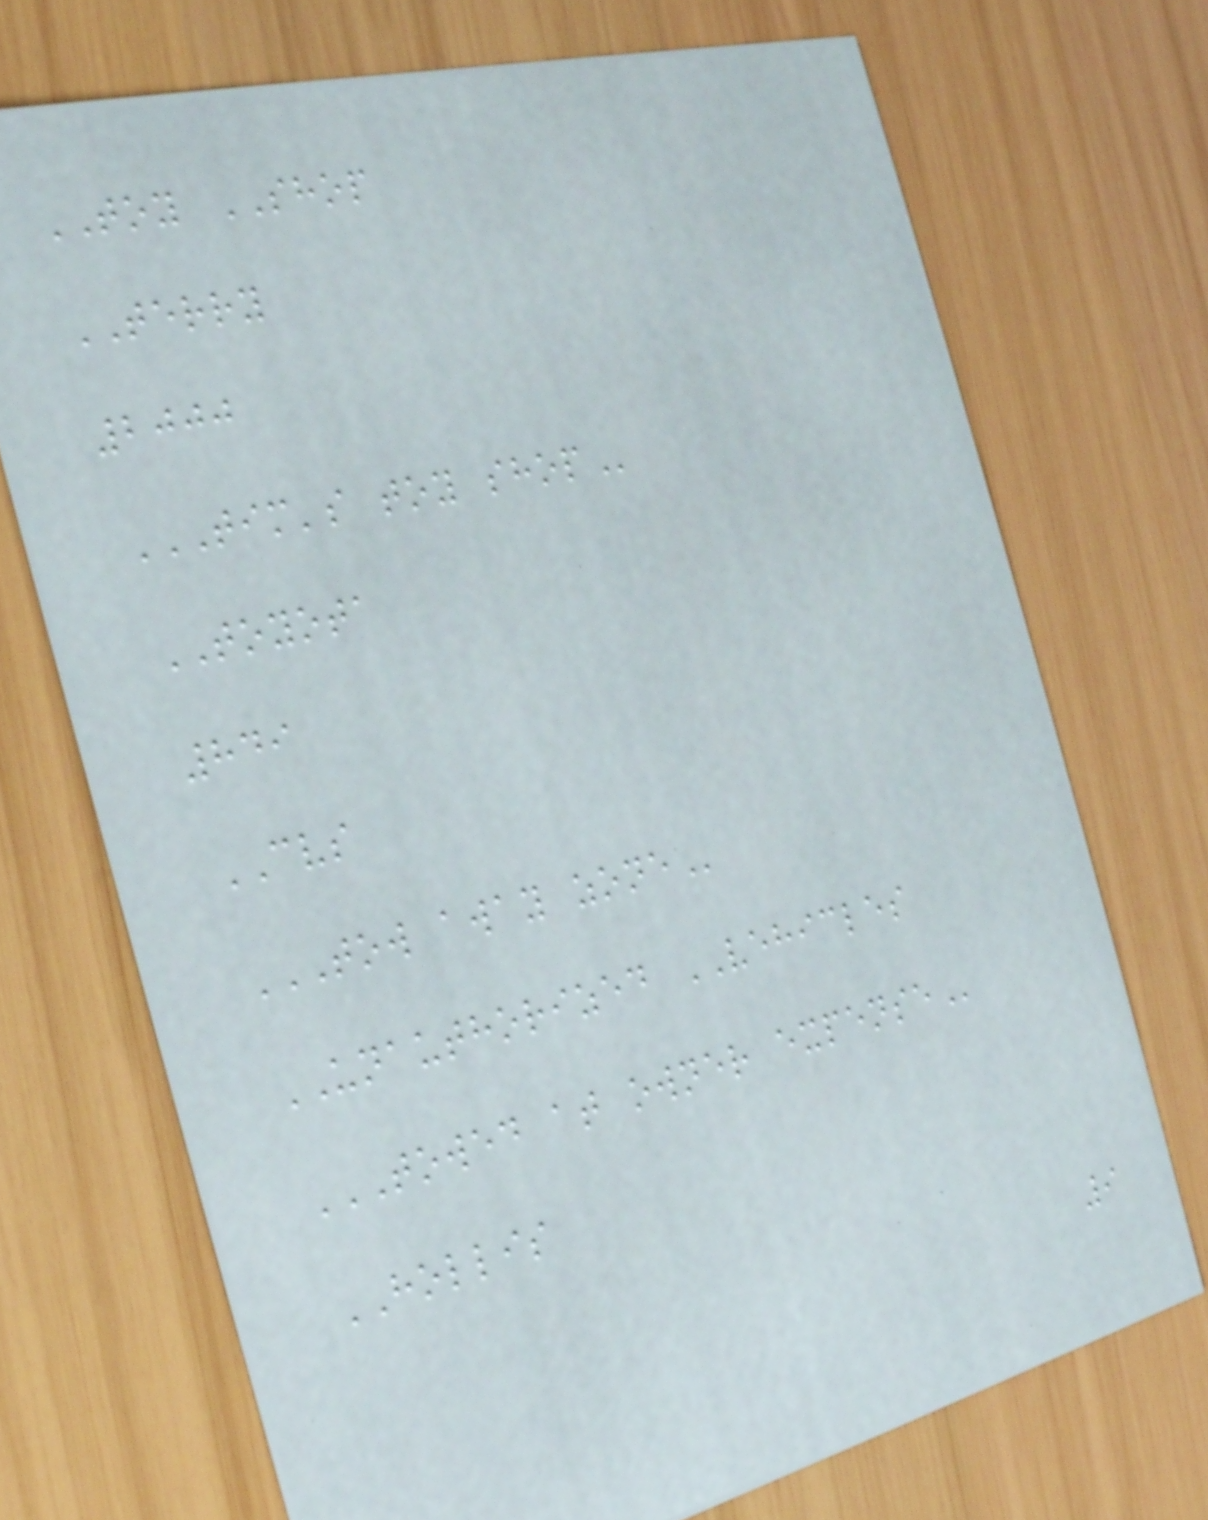TOY SHOP
TERRY
2000
TIM'S TOY SHOP
TOYOTA
849
CVS
TOW AWAY ZONE
UNAUTHORIZED VEHICLES
TOWED AT OWNER EXPENSE
HOLLIS
9
